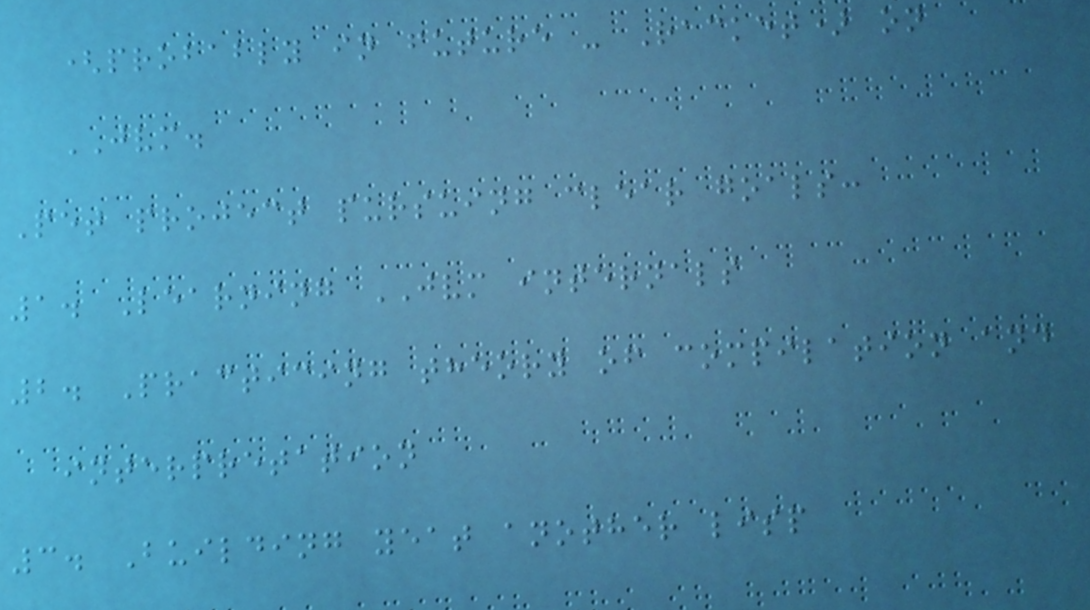(probably in future - Racket) on
JVM.
Pet project pursuing clear goals:
1. Learning JVM internals
2. Practicing theory of compilation and
interpretation
3. Building yeat another lisp
